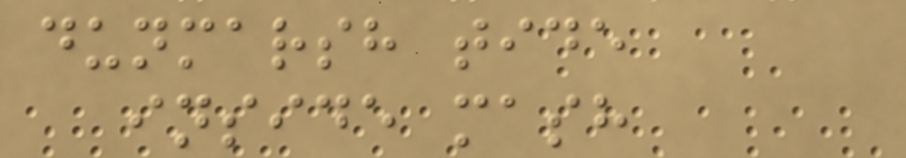dunmarsh tide
inside mash
